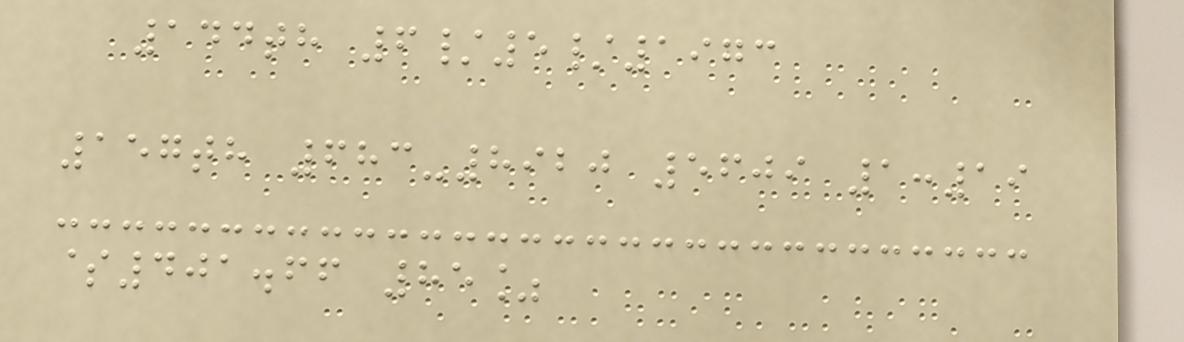144th 6/5/1973
157th 683-8920 5609 1:19
$401.66 85%
